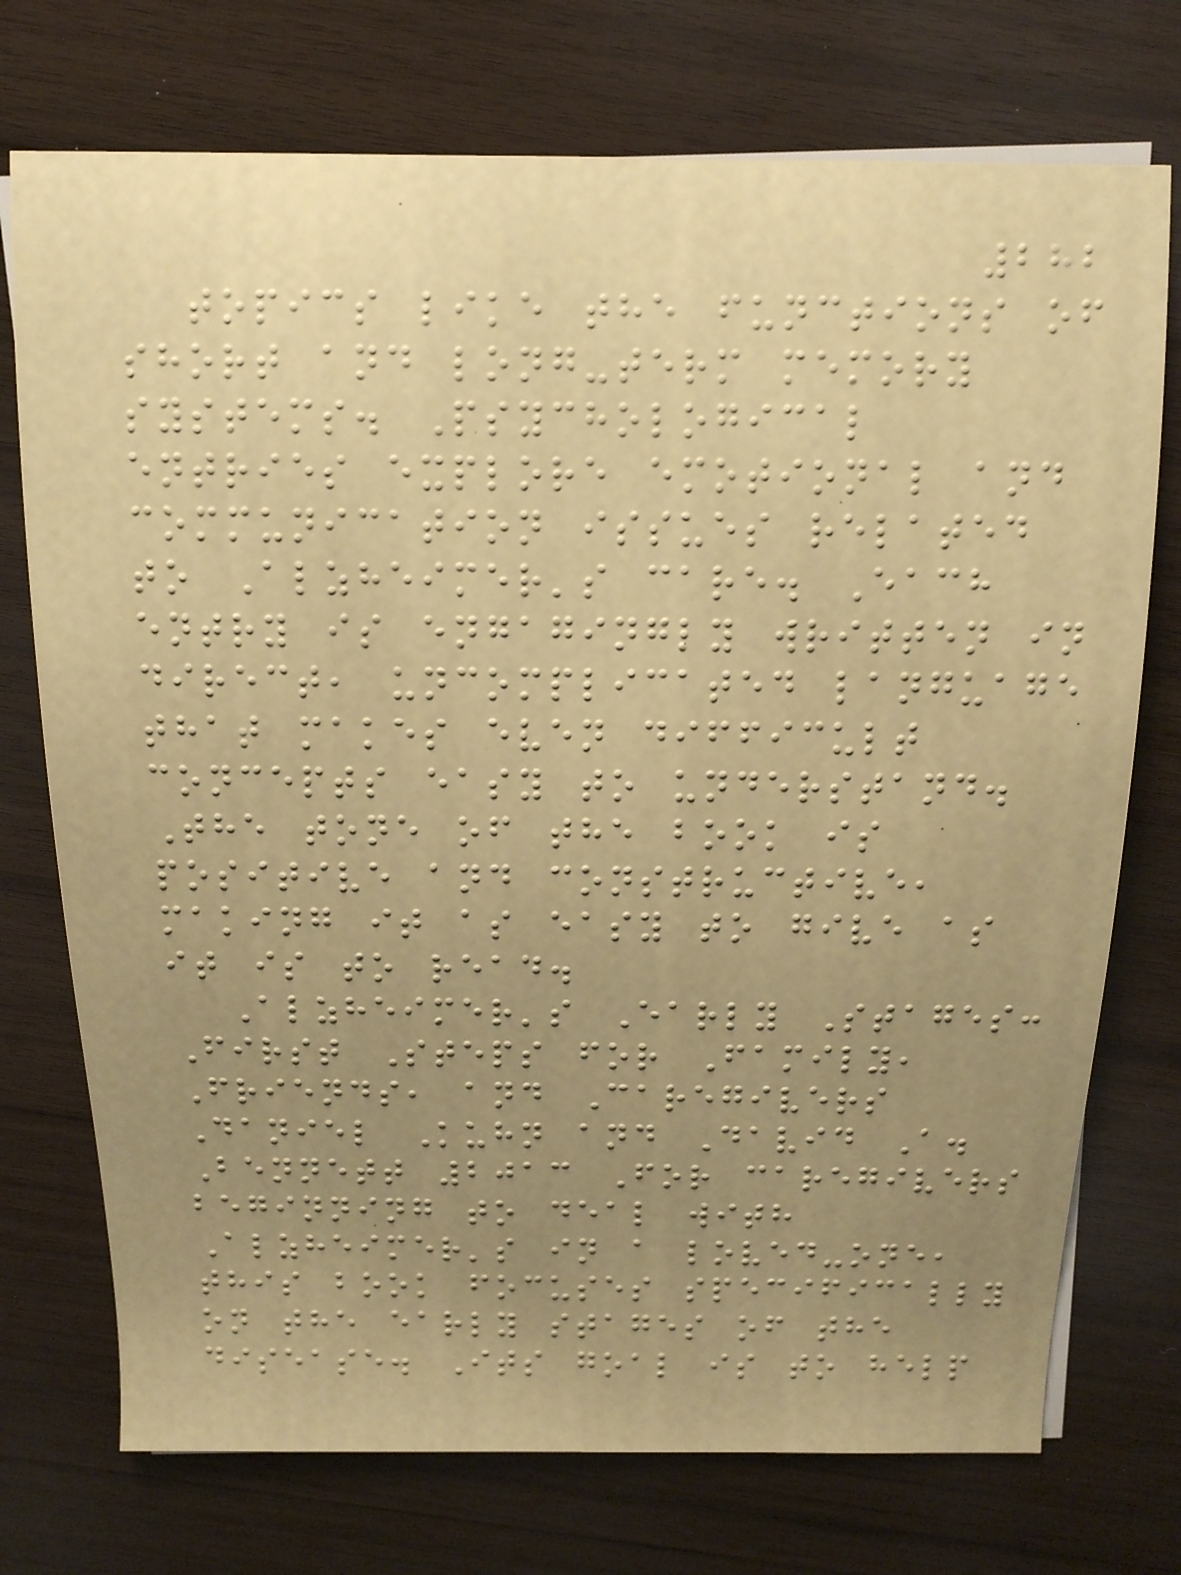282
topics like the functions of
short and long-term memory
systems. Psychological
entries explore emotional and
communication issues related
to Alzheimer's care. Each
entry is engagingly written in
direct, uncomplicated language
that makes even difficult
concepts easy to understand.
The tone of the book is
positive and constructive,
making it as easy to give as
it is to read.
Alzheimer's Early Stages:
First Steps for Family,
Friends, and Caregivers
Daniel Kuhn and David A.
Bennett 2013 For caregivers
beginning to deal with
Alzheimer's in a loved-one,
this book focuses specifically
on the early stages of the
disease. Its goal is to help
